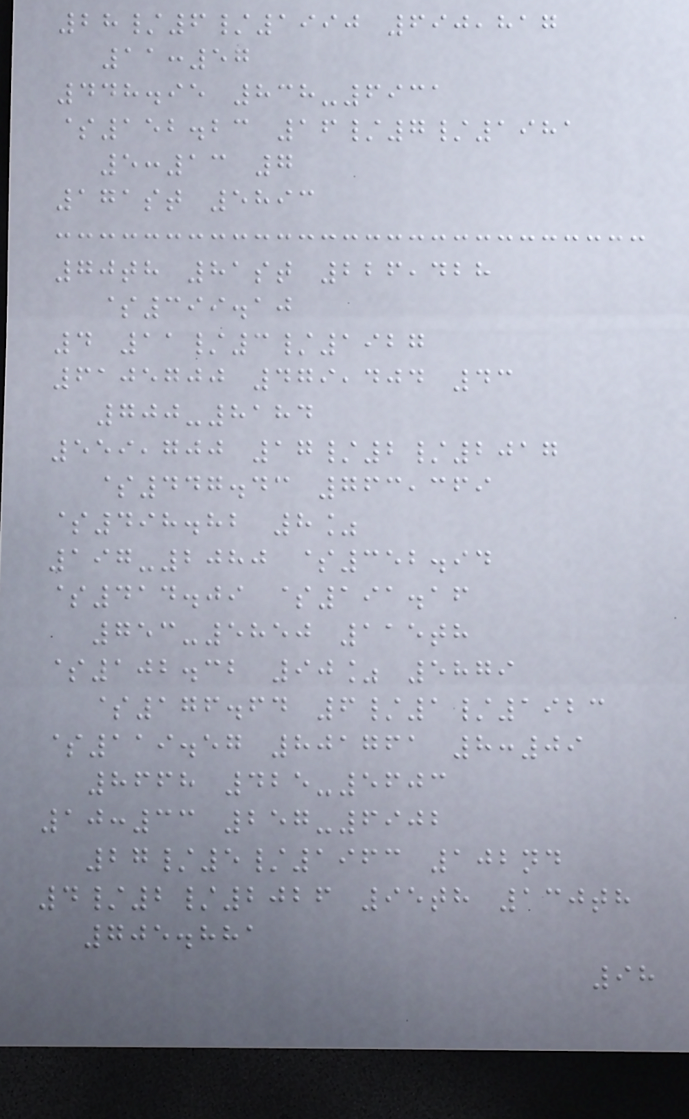28/6/1990 690,817
11:57
448.95 838-6931
$152.23 16/7/1981
5:13 7
171st 5893
70th 81st 226,428
$399.10
4 11/3/1927
6105700 479,404 43
700-8184
559,700 17/2/2017
$447.43 763,369
$498.82 8%
197-2080 $352.94
$414.09 $191.16
753-5850 115th
$102.32 90% 5879
$176.64 6/1/1923
$119.57 801761 8:09
8668 425-5603
10:33 257-6902
27/5/1963 102nd
4/2/2026 95th 130th
705.881
98
